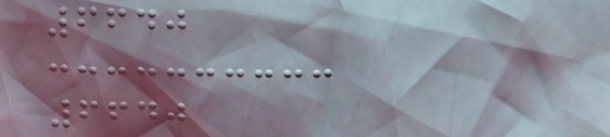6640
6640
